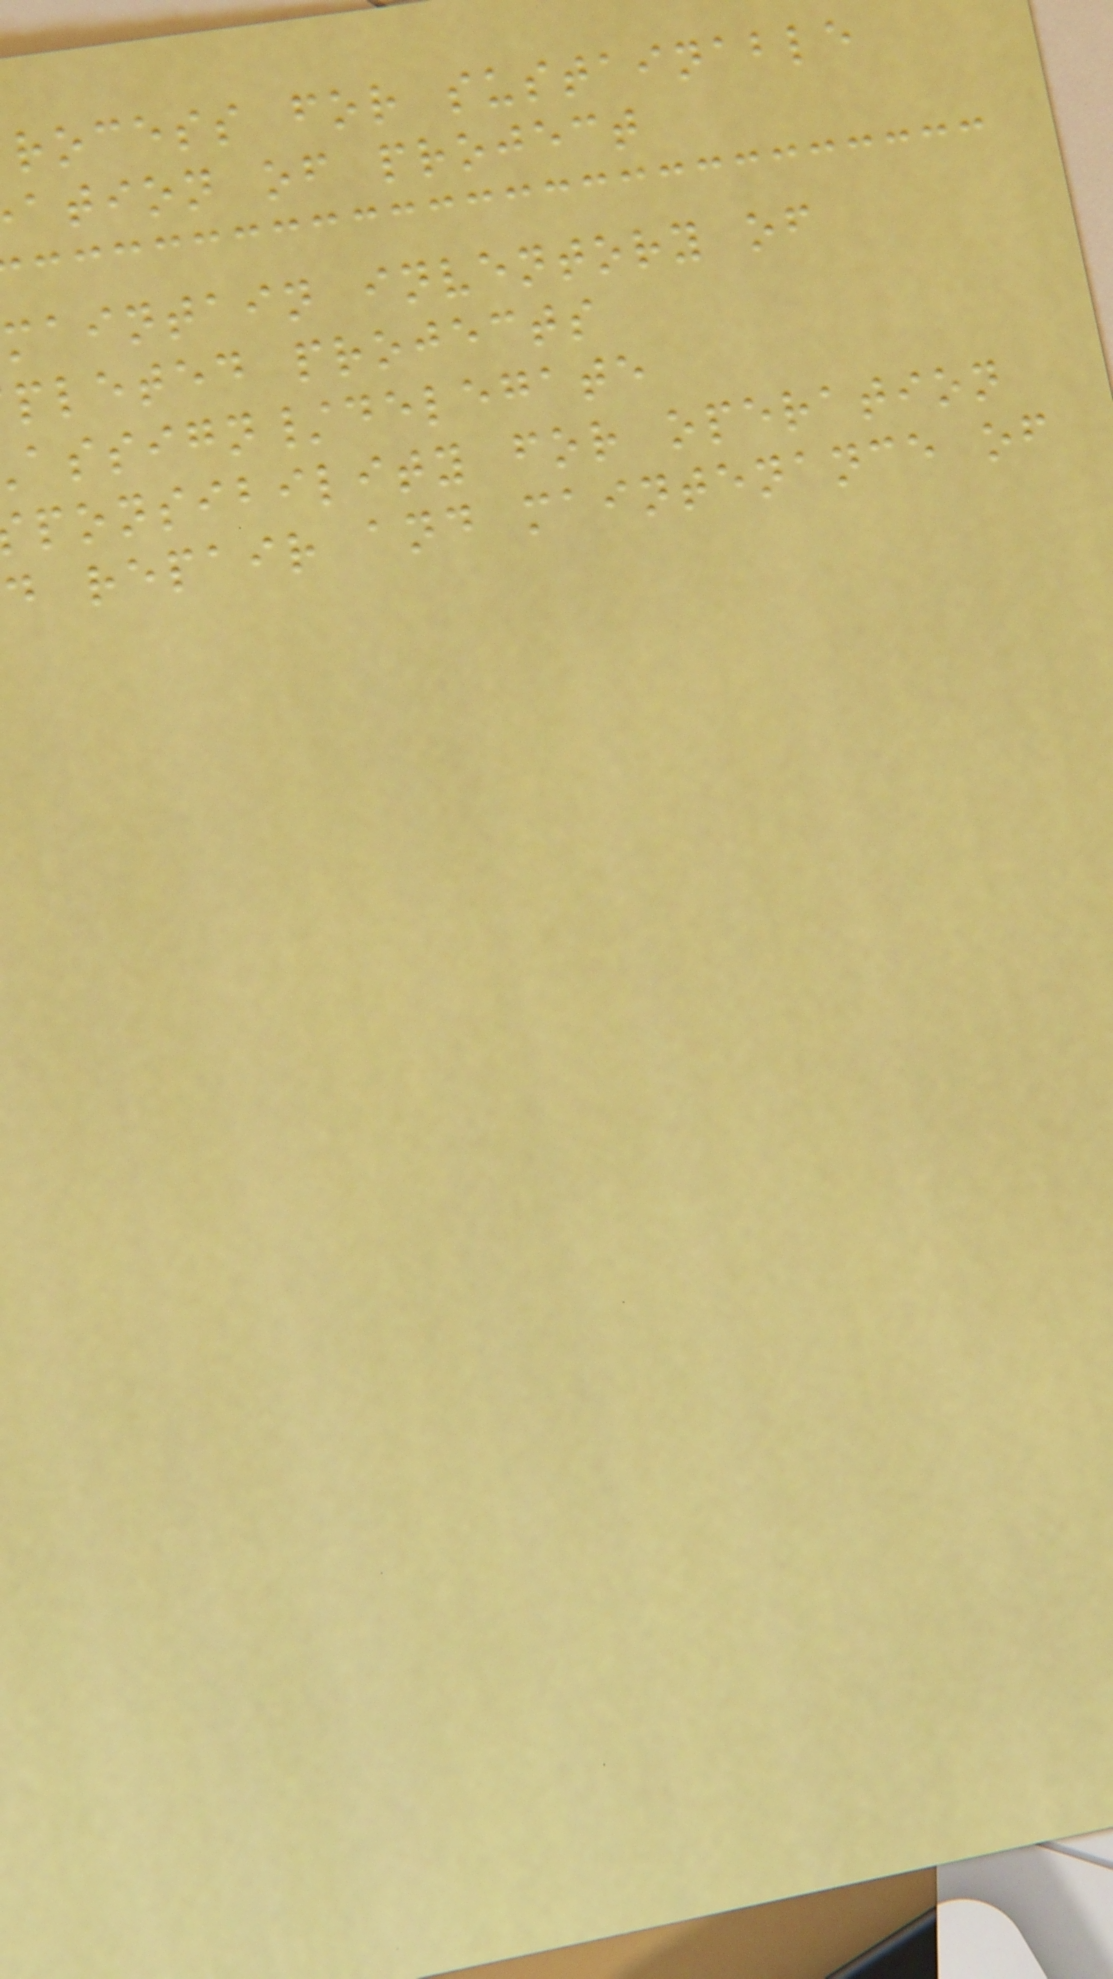rocess for sustainable
ation of project
maintain inventory of
pleted projects
assign/delegate
ponsibility for operation
d repair and maintenance of
